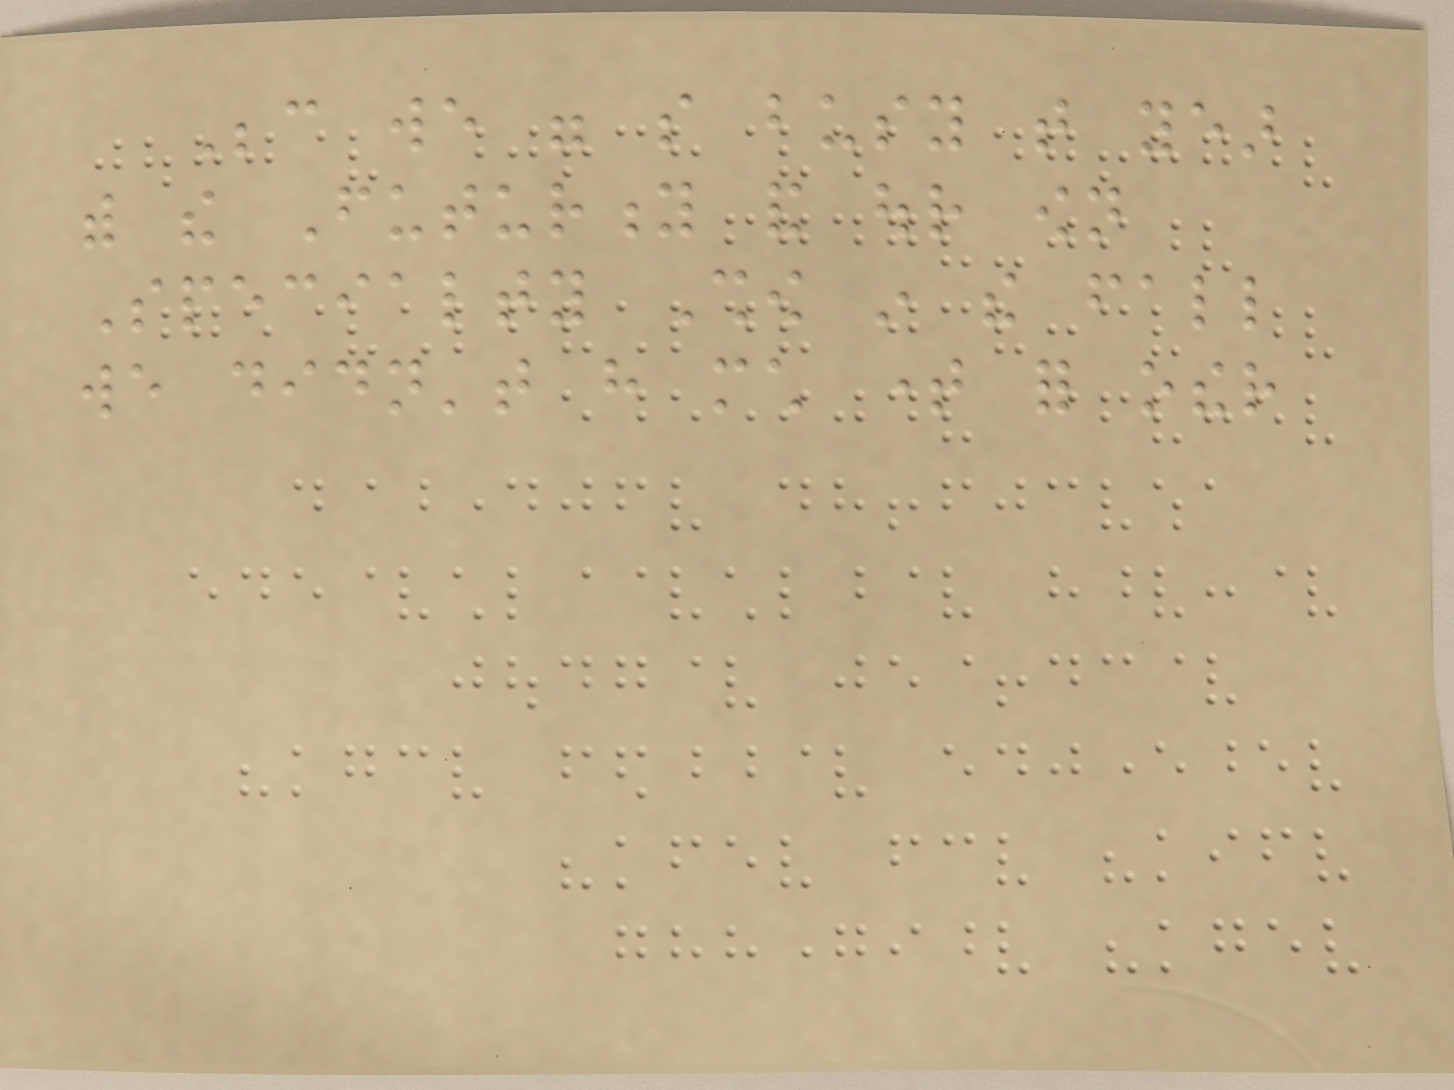Because we were so busy that year
with the Futurity and our own
Specialty Show in the fall
we didn't have much time for other
